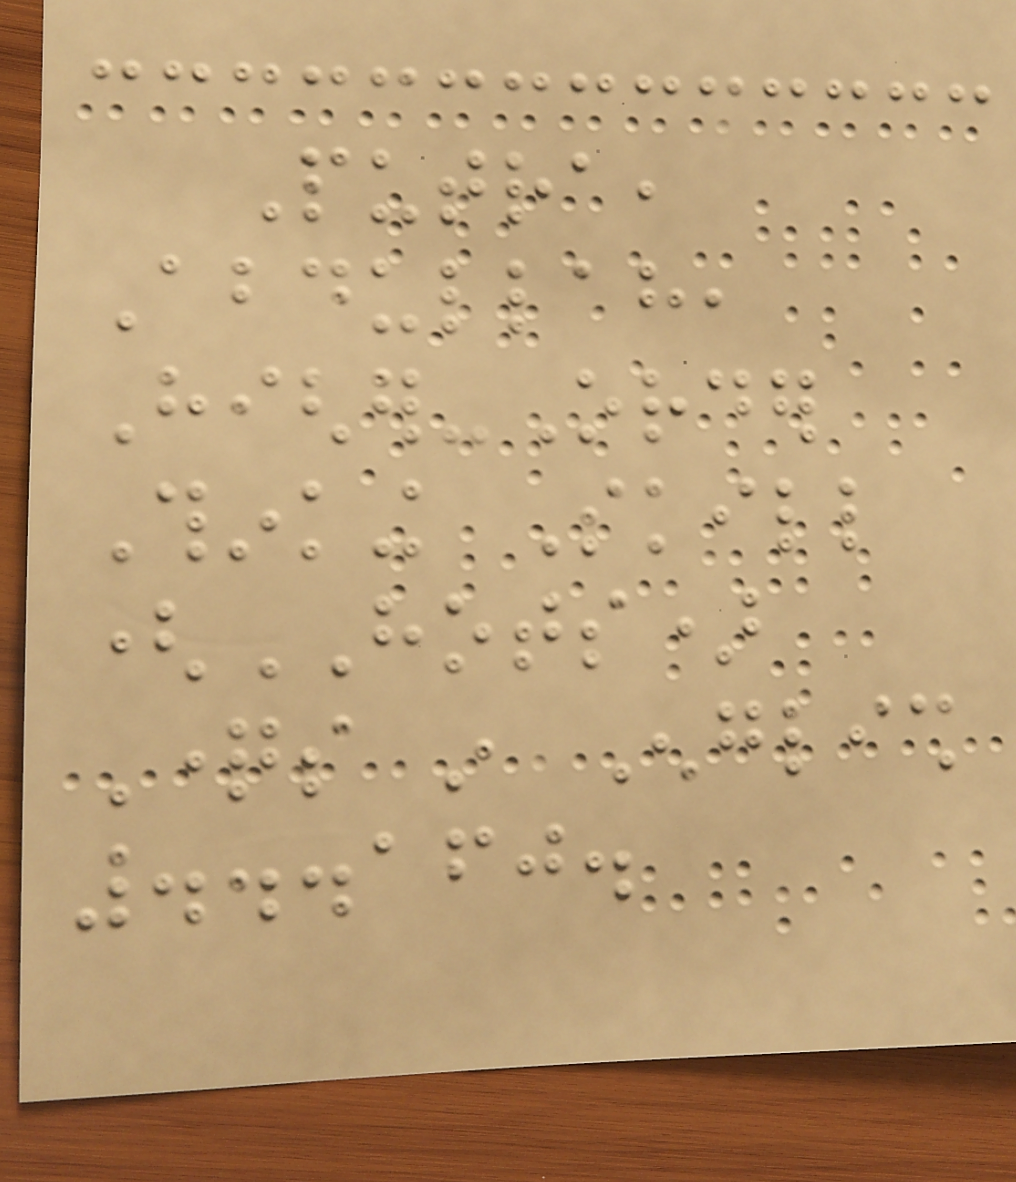Putra,
Abdullah,
Higher-Order
Thinking Skill
(HOTS)
Questions in English
...160.
